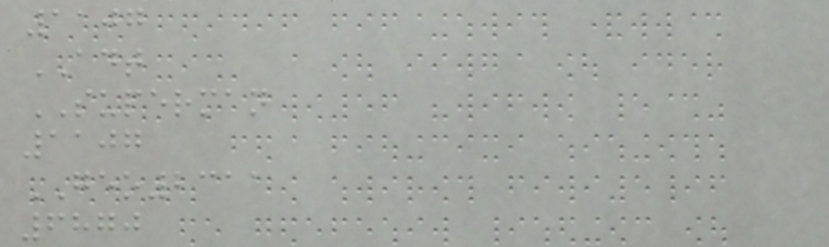1107
ADT
SUPERMAN
1107
GEO2311
6870
